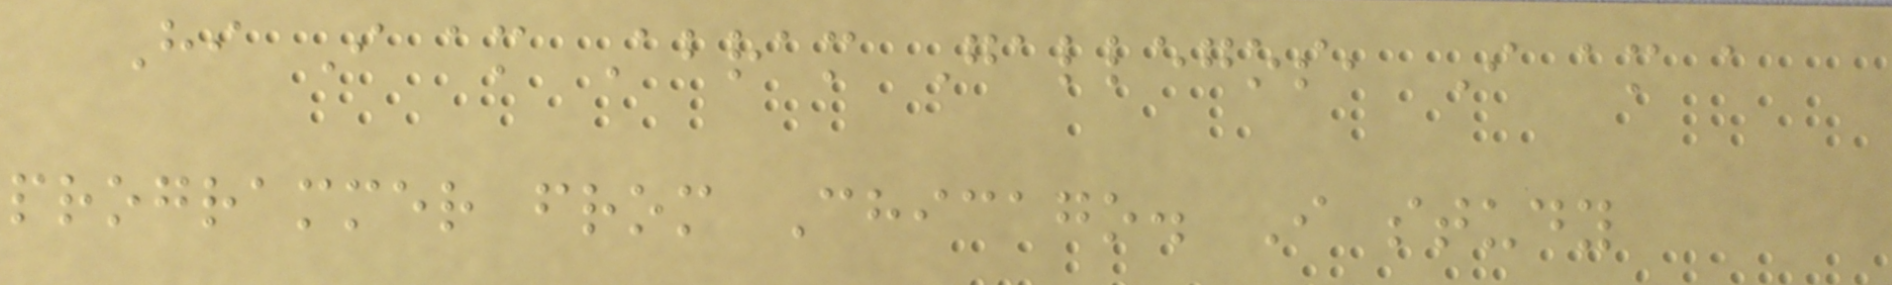Hi I am Abram Gallegos, I am a
programmer from Chicago. I study
